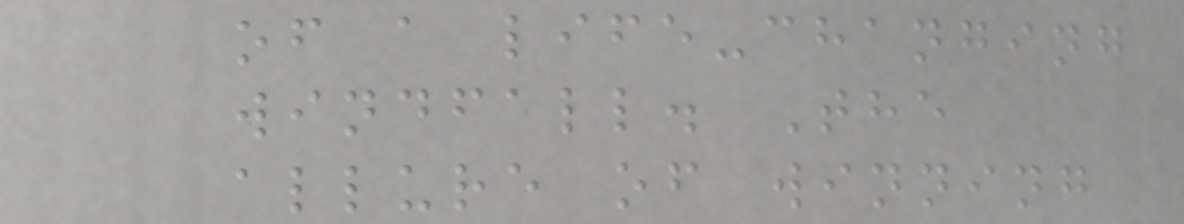of a life-changing
windfall. The
allure of winning
